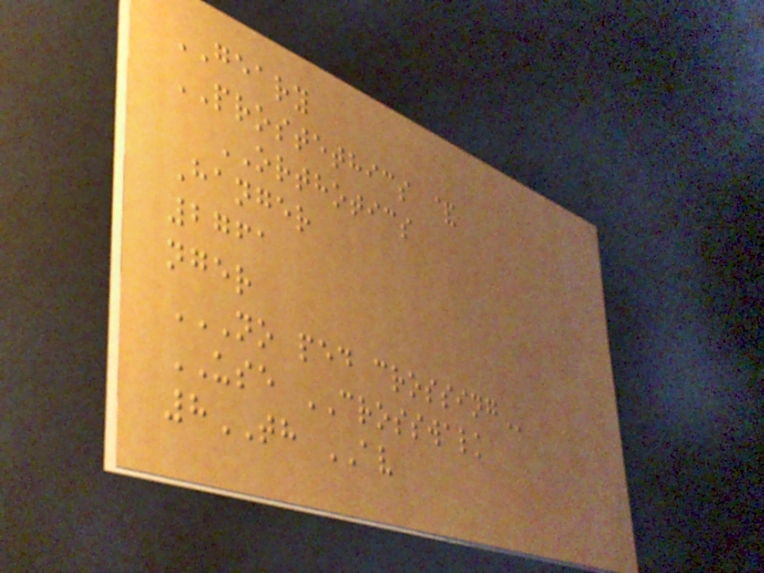GEARY
PROSTETHICS &
ORTHOTICS
Hanger
2761
nger
NO PED CROSSING
USE CROSSWALK
8TH AV
